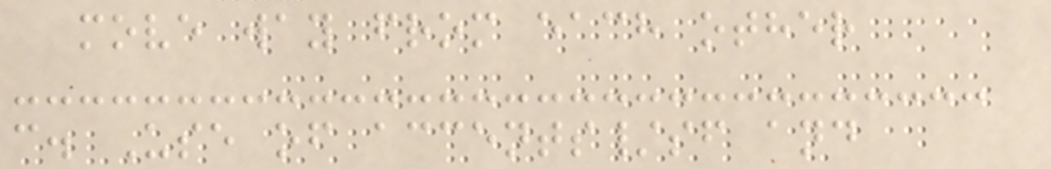move way from each other
c. Use of accents/sf and
